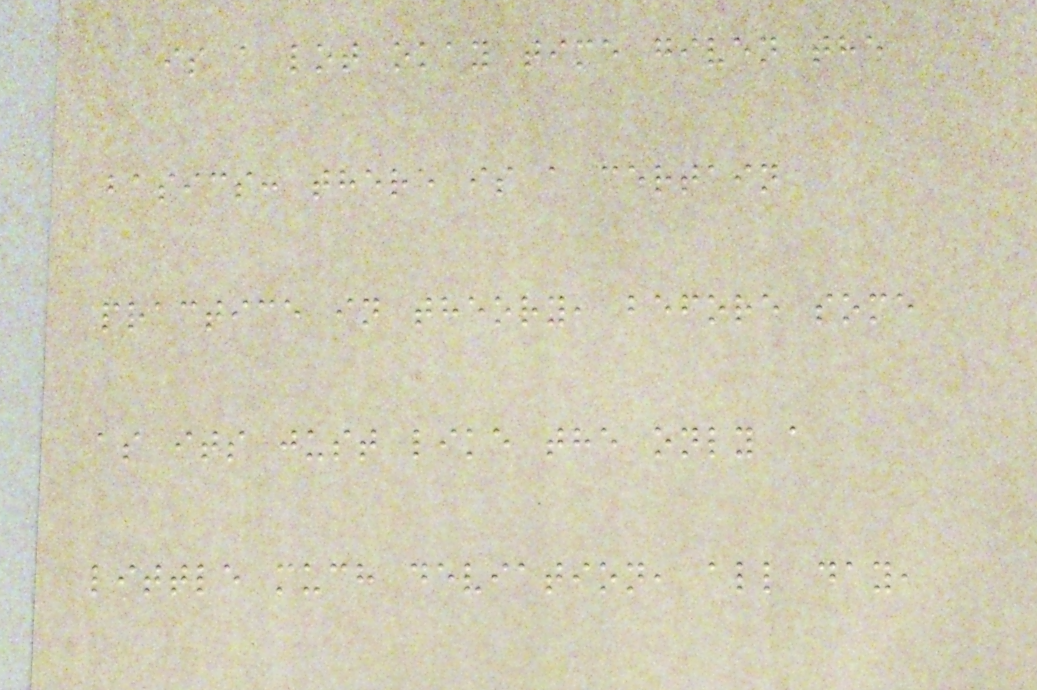is a lot okay time given the
basics: there is a certain
practice in theory, before some
as its just like the only a
little much deviation, all day,
